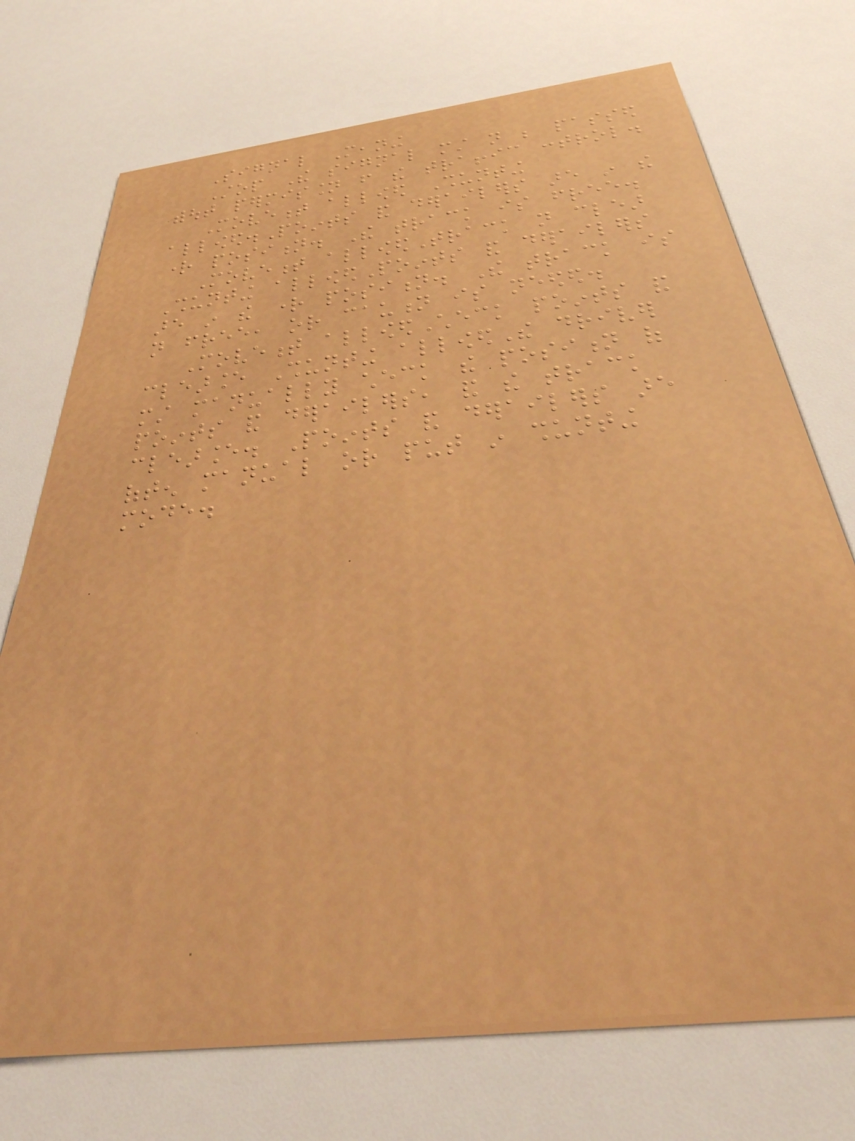Signal Meaning
Stop The signal must not be passed
without permission from the traffic control.
Movement allowed Shunting
allowed.Points and derailers are in the
right position. The track is free.
Movement allowedTrack not clear
Shunting allowedPoints and derailers
are in the right position. The track is
not free, or caution is needed.
Movement allowedCheck points and
clearance Shunting allowedThe driver
must manually check the position of
points and derailers, and the track
clearance. Points and derailers are
often manual or put in shunting
mode.
